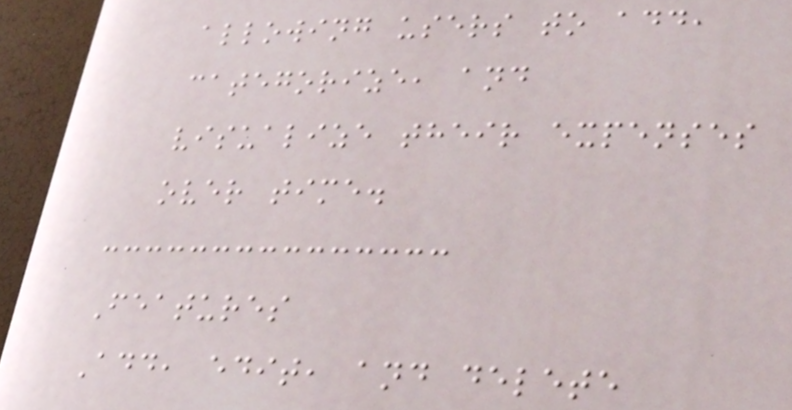allowing users to add,
categorize, and
visualize their expenses
over time.
Features
Add, edit, and delete
